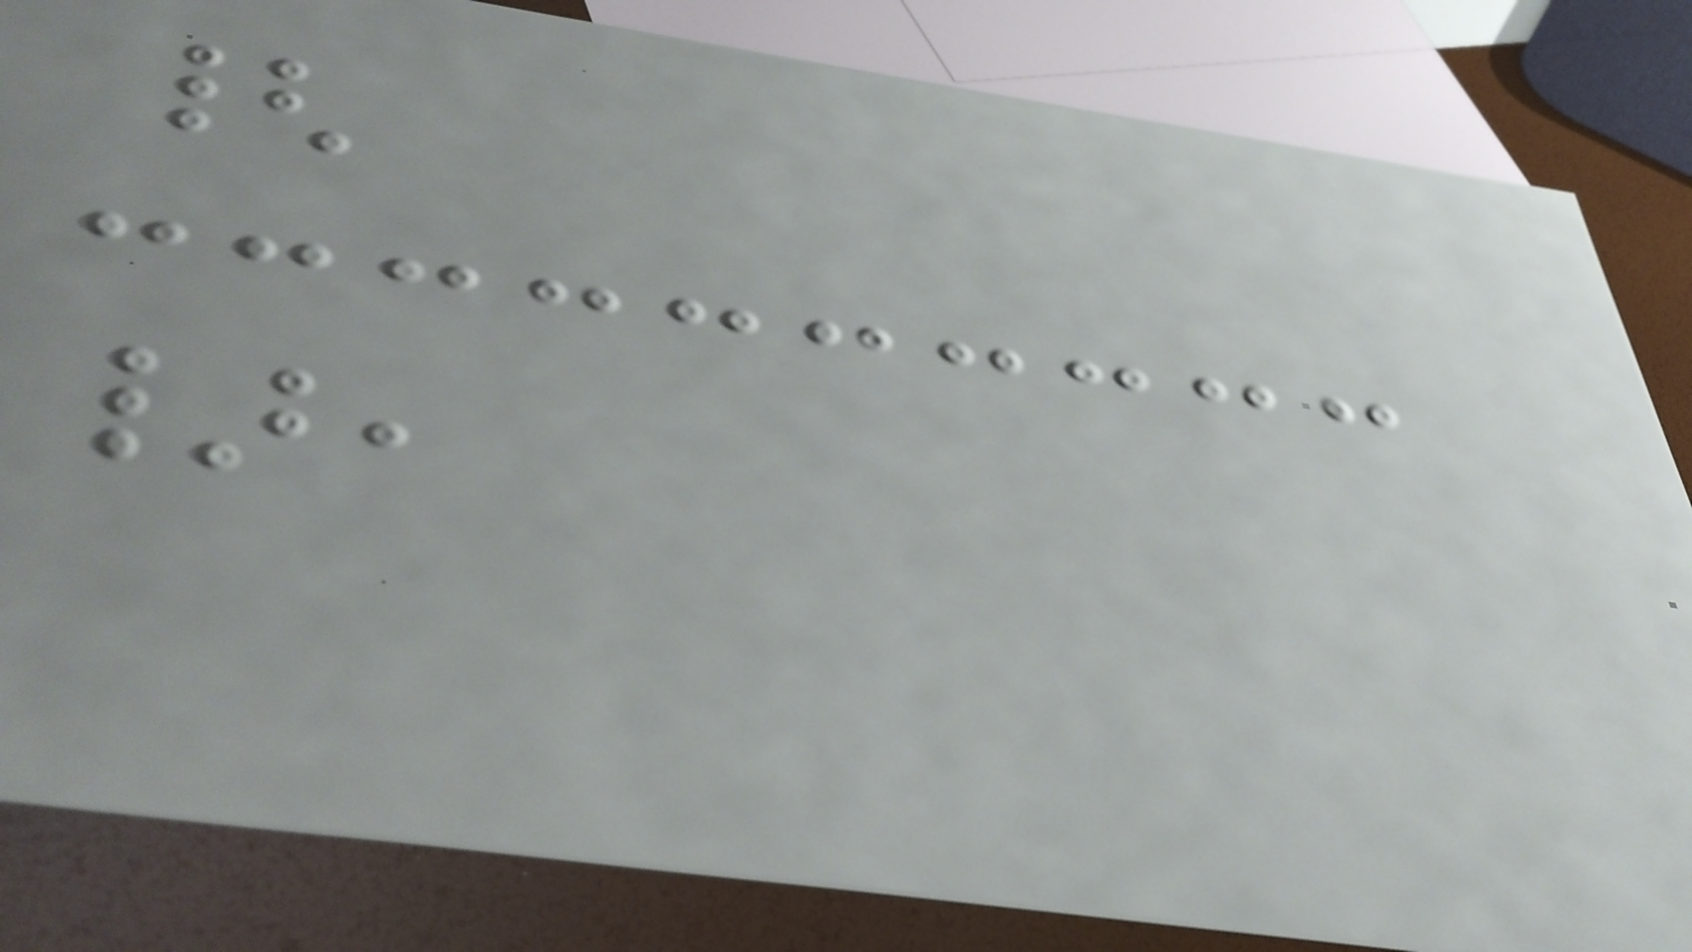{
},
